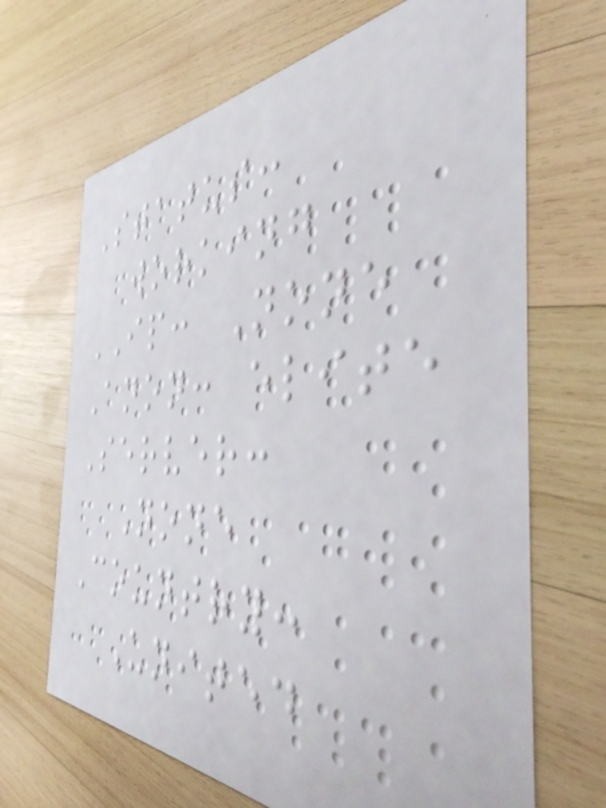Status:
working
IP: None
Anon: elite
Server:
None
Country:
United
